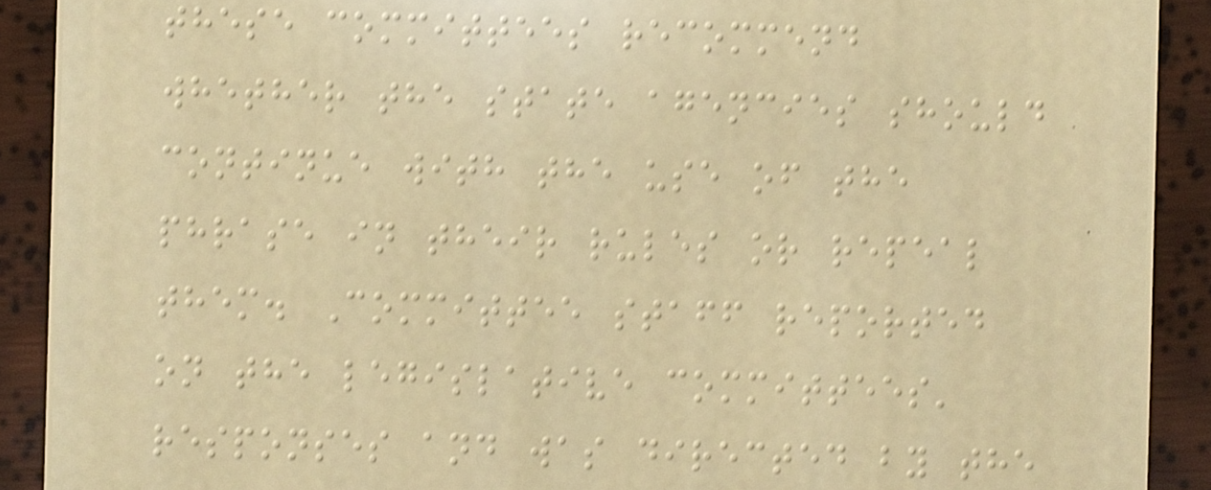these committees recommend
whether the state agencies should
continue with the use of the
phrase in their rules or repeal
them. Committee staff reported
on the legislative committees'
responses and was directed by the
